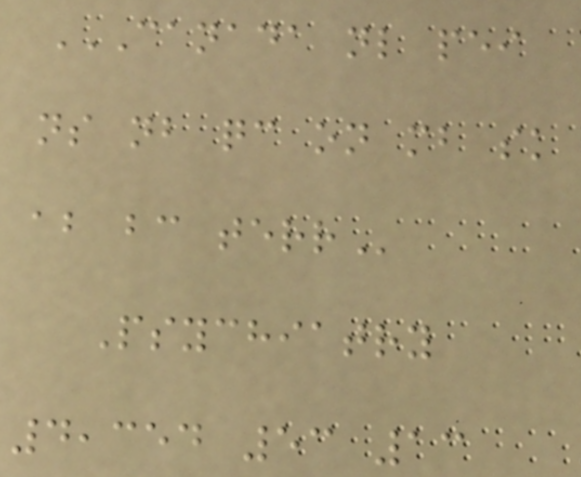CANADA NL PEI
NS NB QC ON MB SK
AB BC TERR
Psychiatry
4,354 53 13
